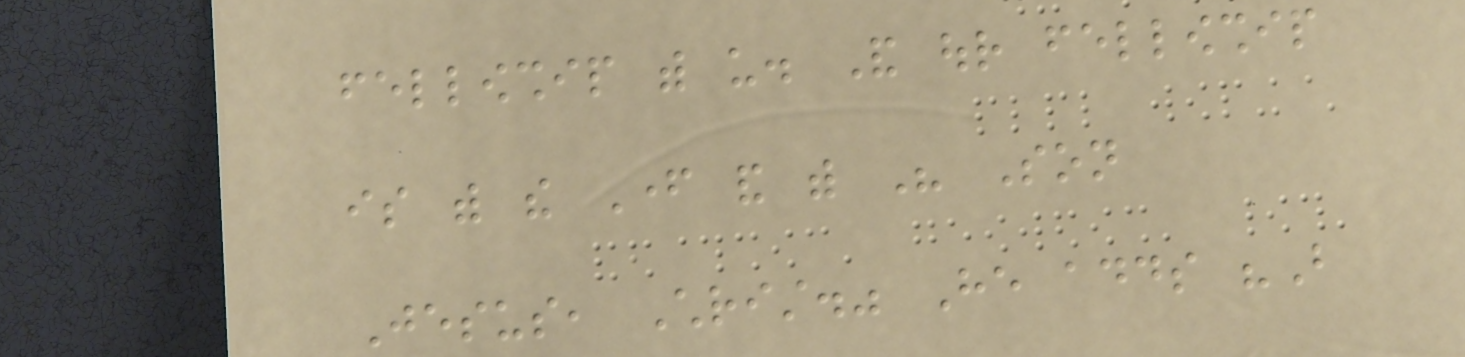fellowship with us. And our fellowship
is with the Father and with His Son
Jesus, Christ." He adds "But
